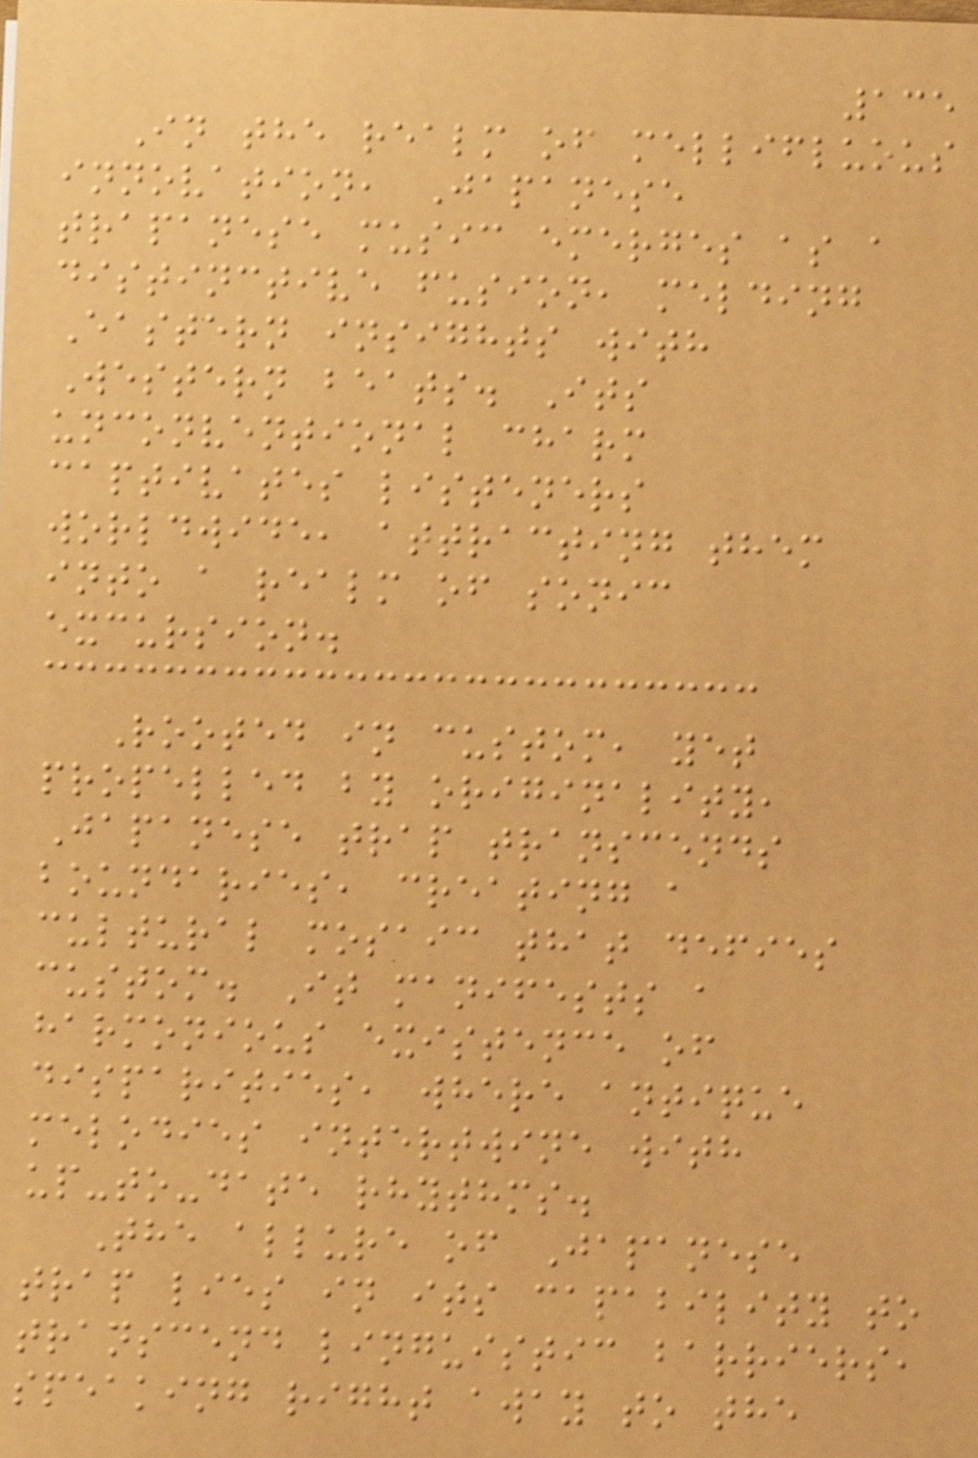135
In the realm of mellifluous
innovation, Japanese
trapanese music emerges as a
distinctive fusion, melding
Eastern insights with
Western beats. Its
unconventional charm
captivates listeners
worldwide, attracting them
into a realm of sonic
excursion.
Rooted in custom, yet
propelled by originality,
Japanese trap transcends
boundaries, creating a
cultural mosaic that defies
custom. It manifests a
harmonious existence of
disparities, where antique
melodies intertwine with
up-to-date rhythms.
The allure of Japanese
trap lies in its capability to
transcend linguistic barriers,
speaking right away to the
